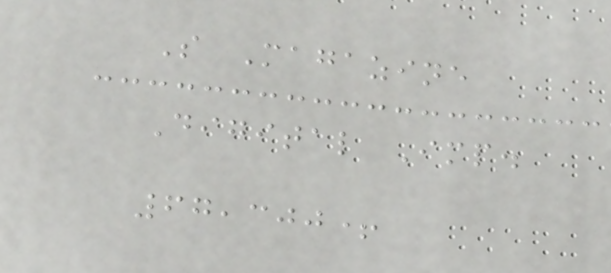S Magazine
Digital Imp.
67,300+
